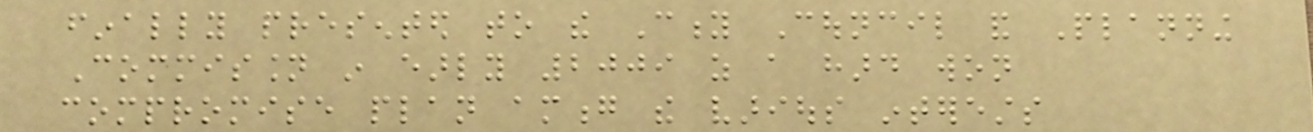finally presented to the City Council and Planning
Commission in early 2009 as a hard won
compromise plan among the various interests
